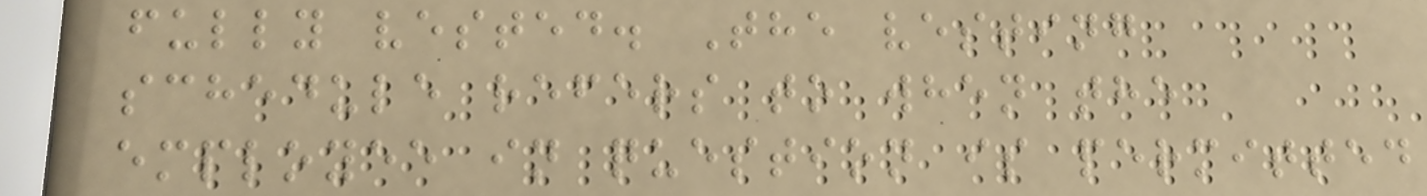fully vested. The vesting
schedule refers to when the
employee in question is permitted
